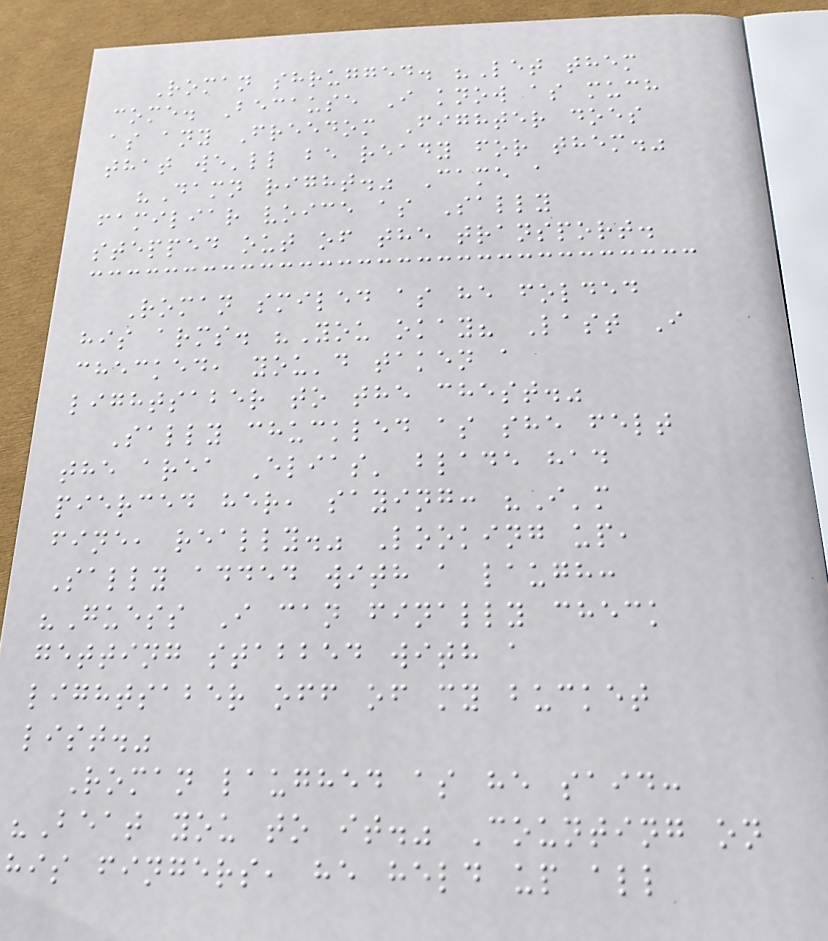Roman shrugged. "Let them
come. Because I know as much
as any Freedom Fighter does
that we'll be ready for them."
"Damn right." Came a
familiar voice as Sally
stepped out of the transport.
Roman smiled as he folded
his arms. "You okay? Last I
checked, you'd taken a
lightsaber to the chest."
Sally chuckled as she felt
the area Elias' blade had
pierced her, saying: "I'm
fine, really." Looking up,
Sally added with a laugh:
"Guess I can finally check
getting stabbed with a
lightsaber off of my bucket
list."
Roman laughed as he said:
"Beat you to it." Counting on
his fingers, he held up all
